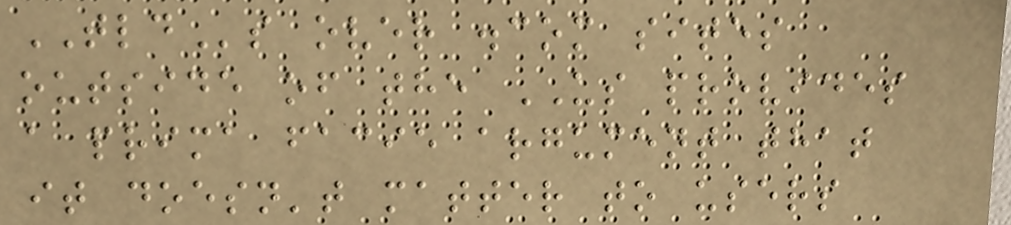TLDs over .com sites
outside of the US provides
a prima facie argument that
it doesn't matter to users
